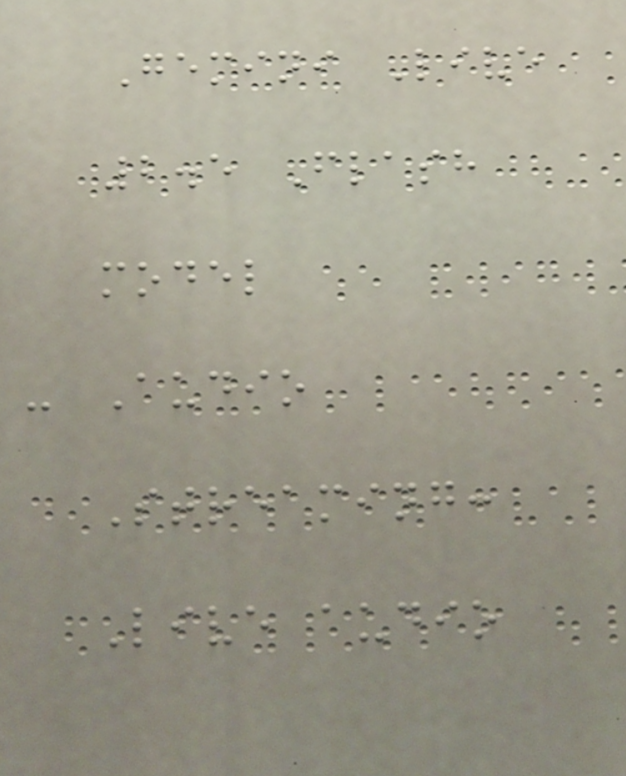Gemini Live
2.5 Flash
model
- Audio
Streaming:
Live audio
